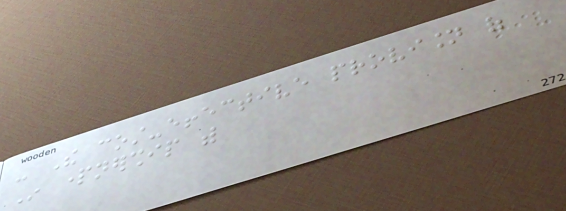- The cost-effective provision of
In partnership with
